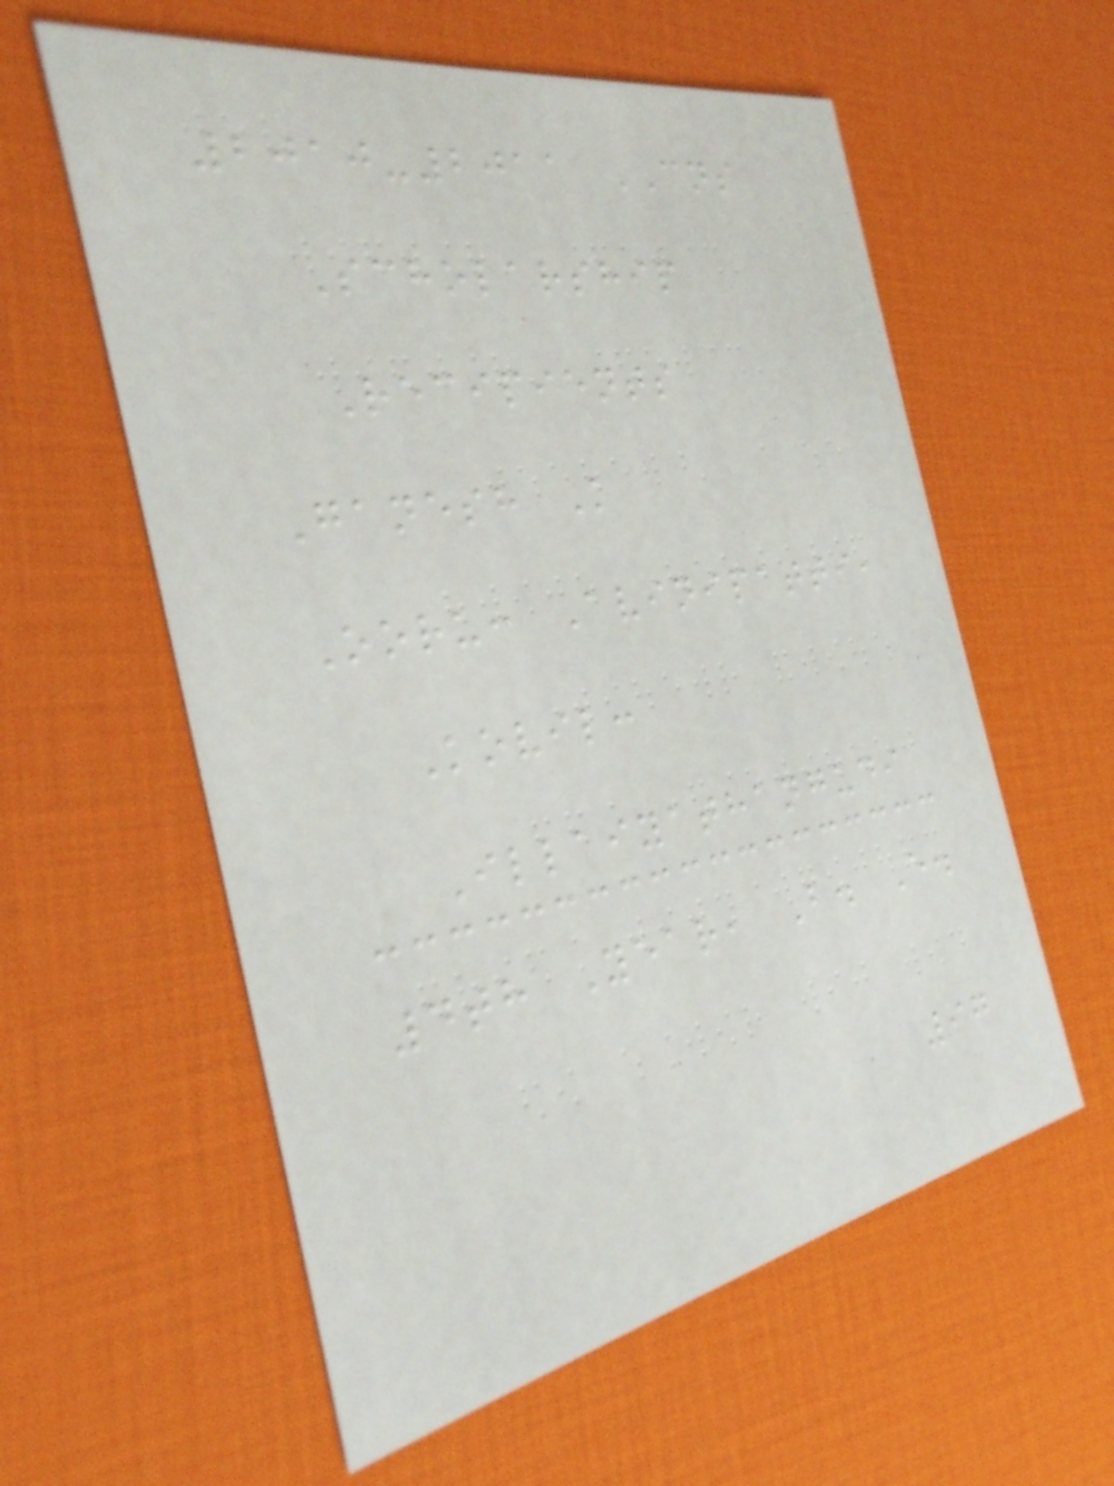2010-2011 CNS
Scholarship
Recipients
Ganesh K
Ooru: Avinipatti,
Kovil:
Illaiyathangudi
4th Year, B. E.
97
